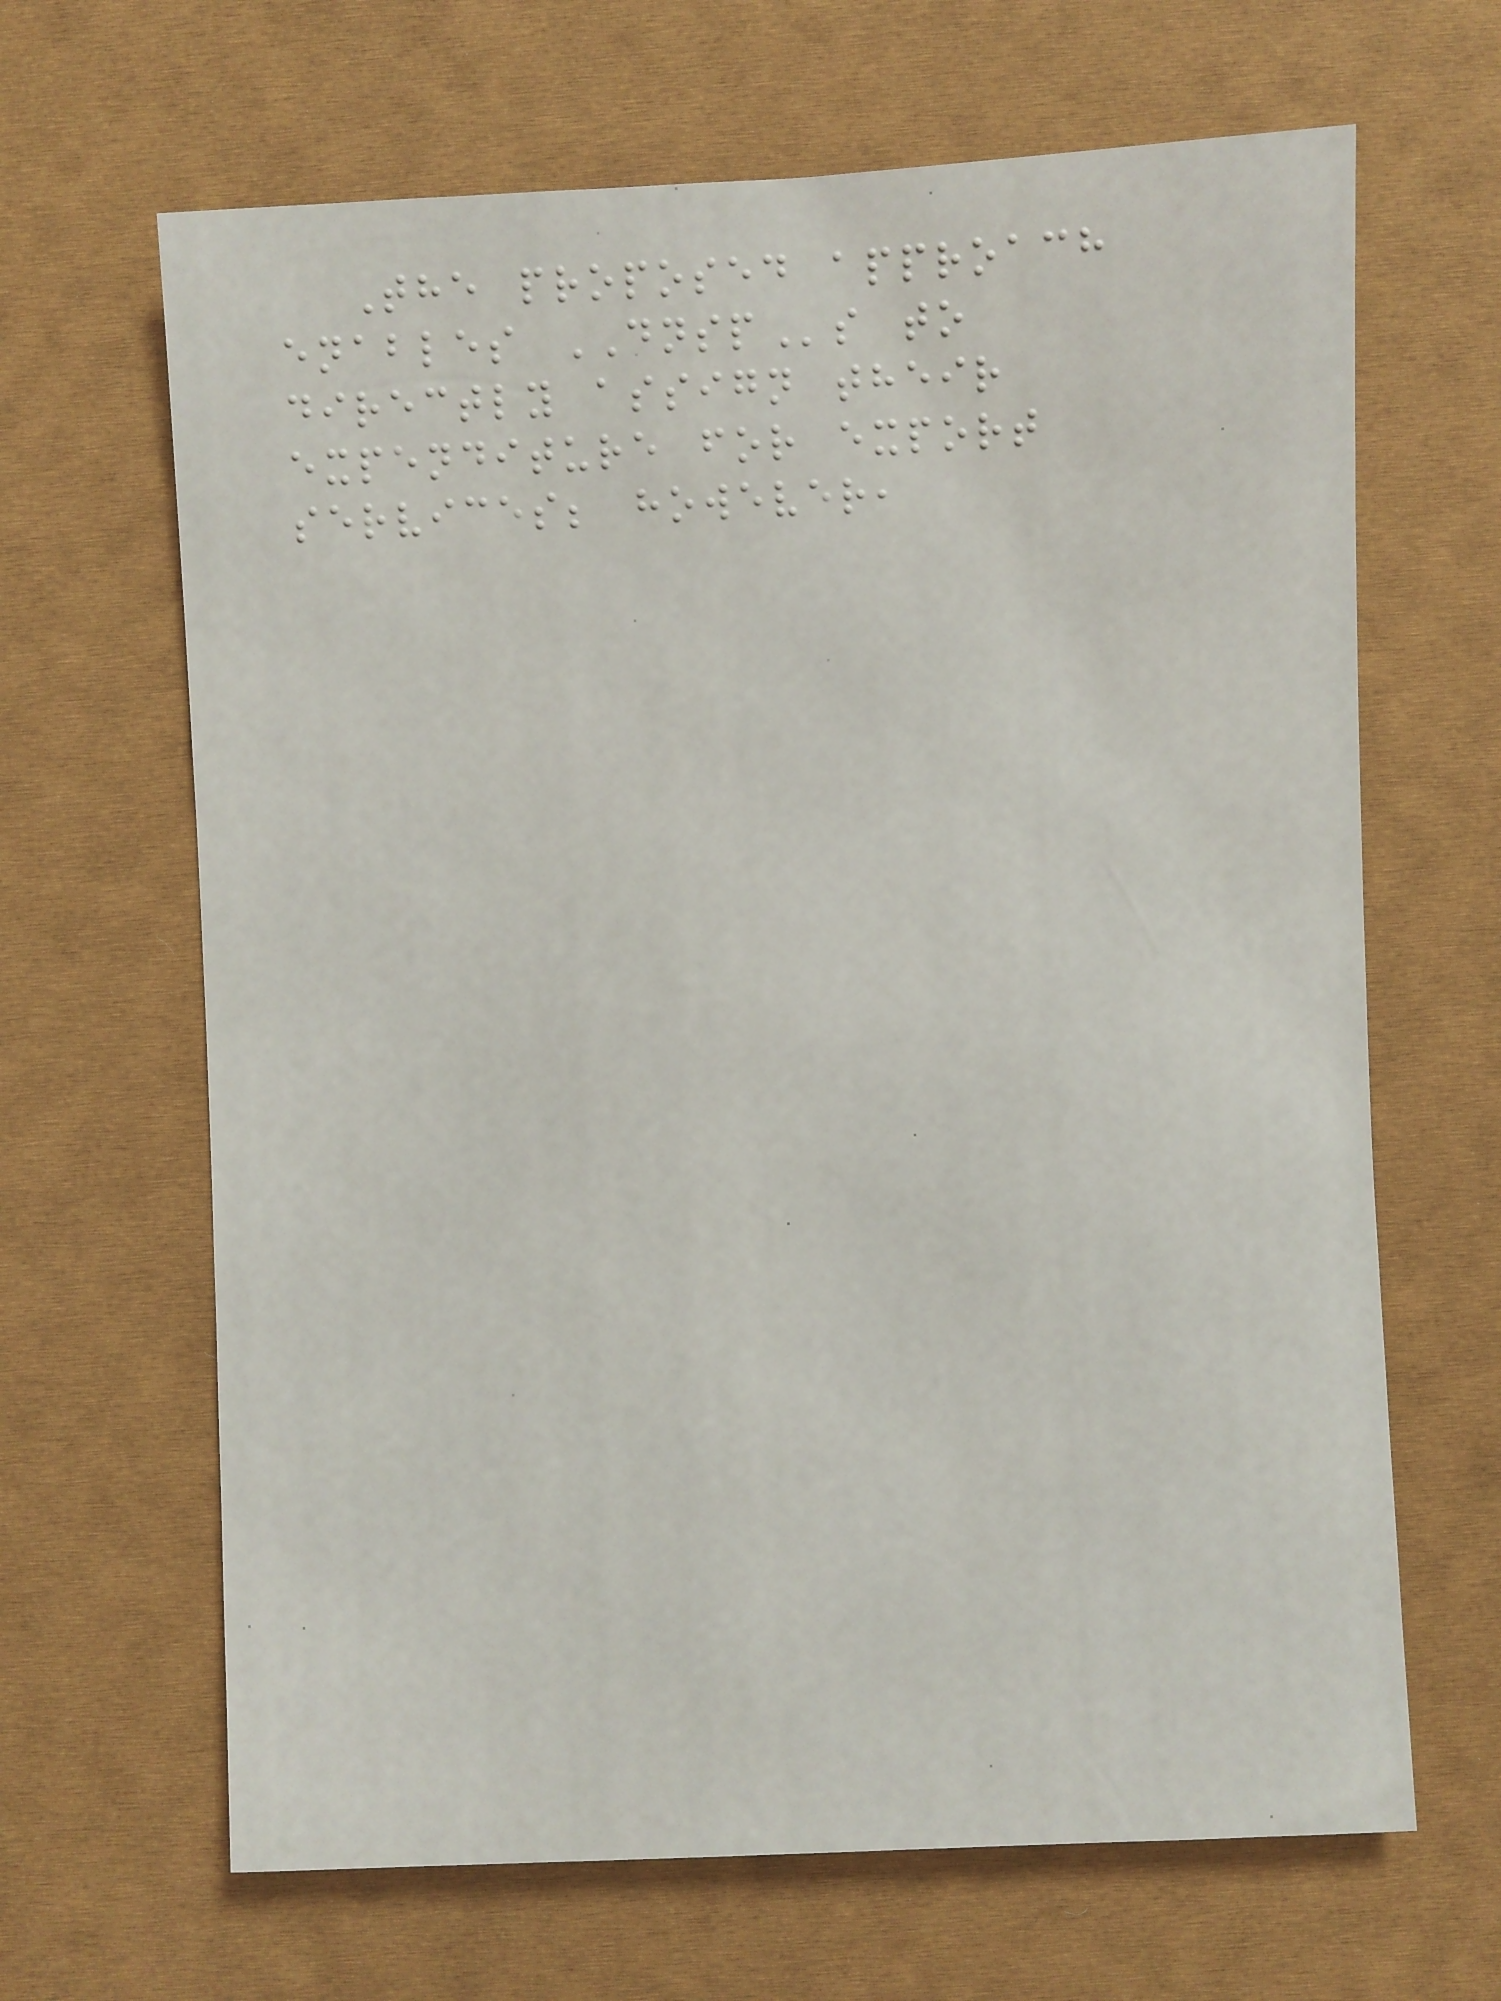The proposed approach
enables DNSPs to
directly assign their
expenditure for export
services; however,
